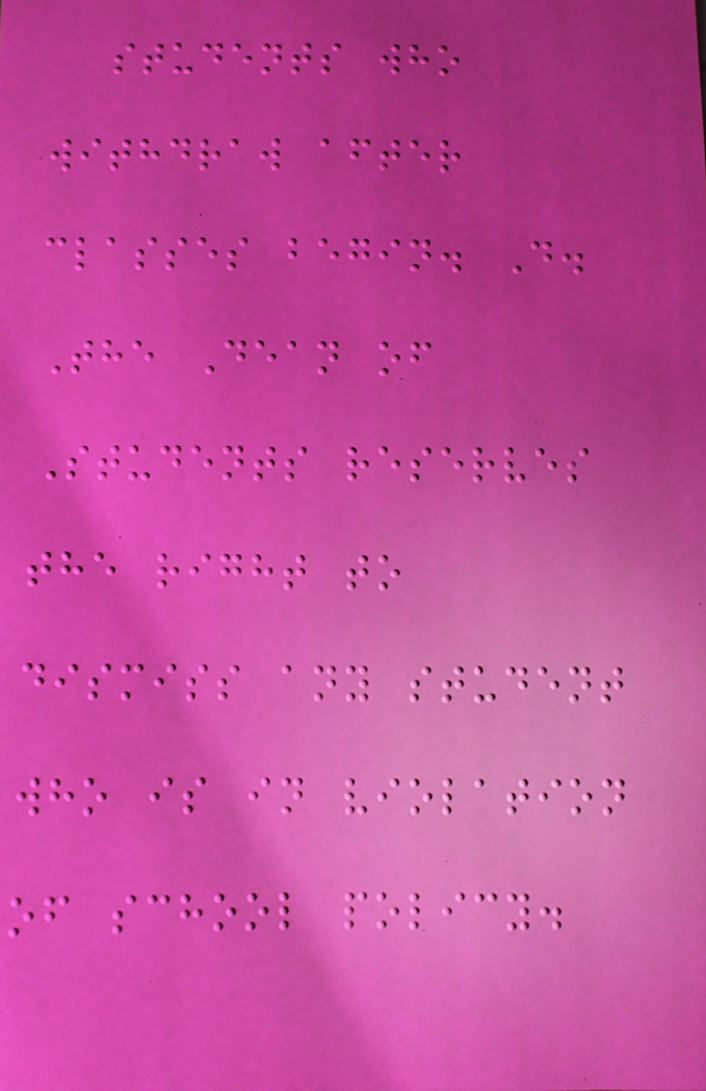students who
withdraw after
classes begin. D.
The Dean of
Students reserves
the right to
dismiss any student
who is in violation
of school policy.
